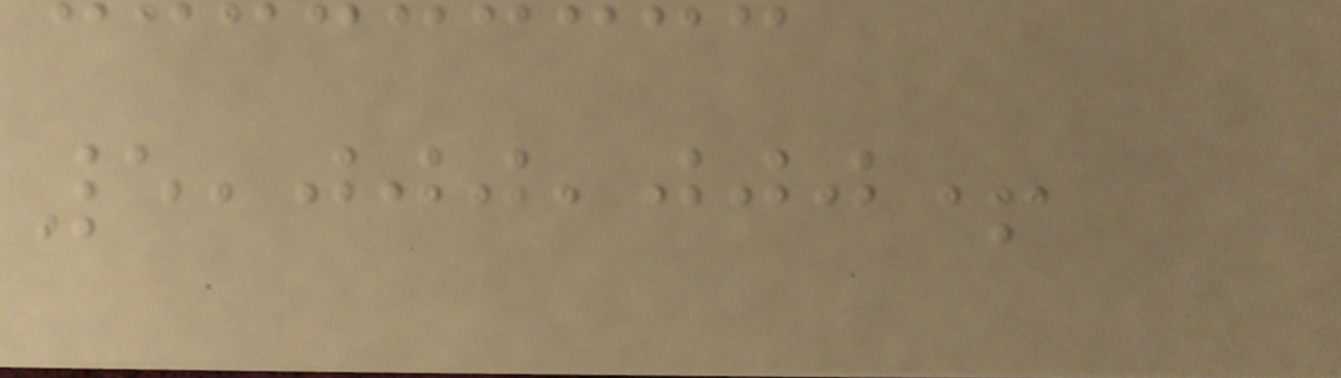5,000,000+
